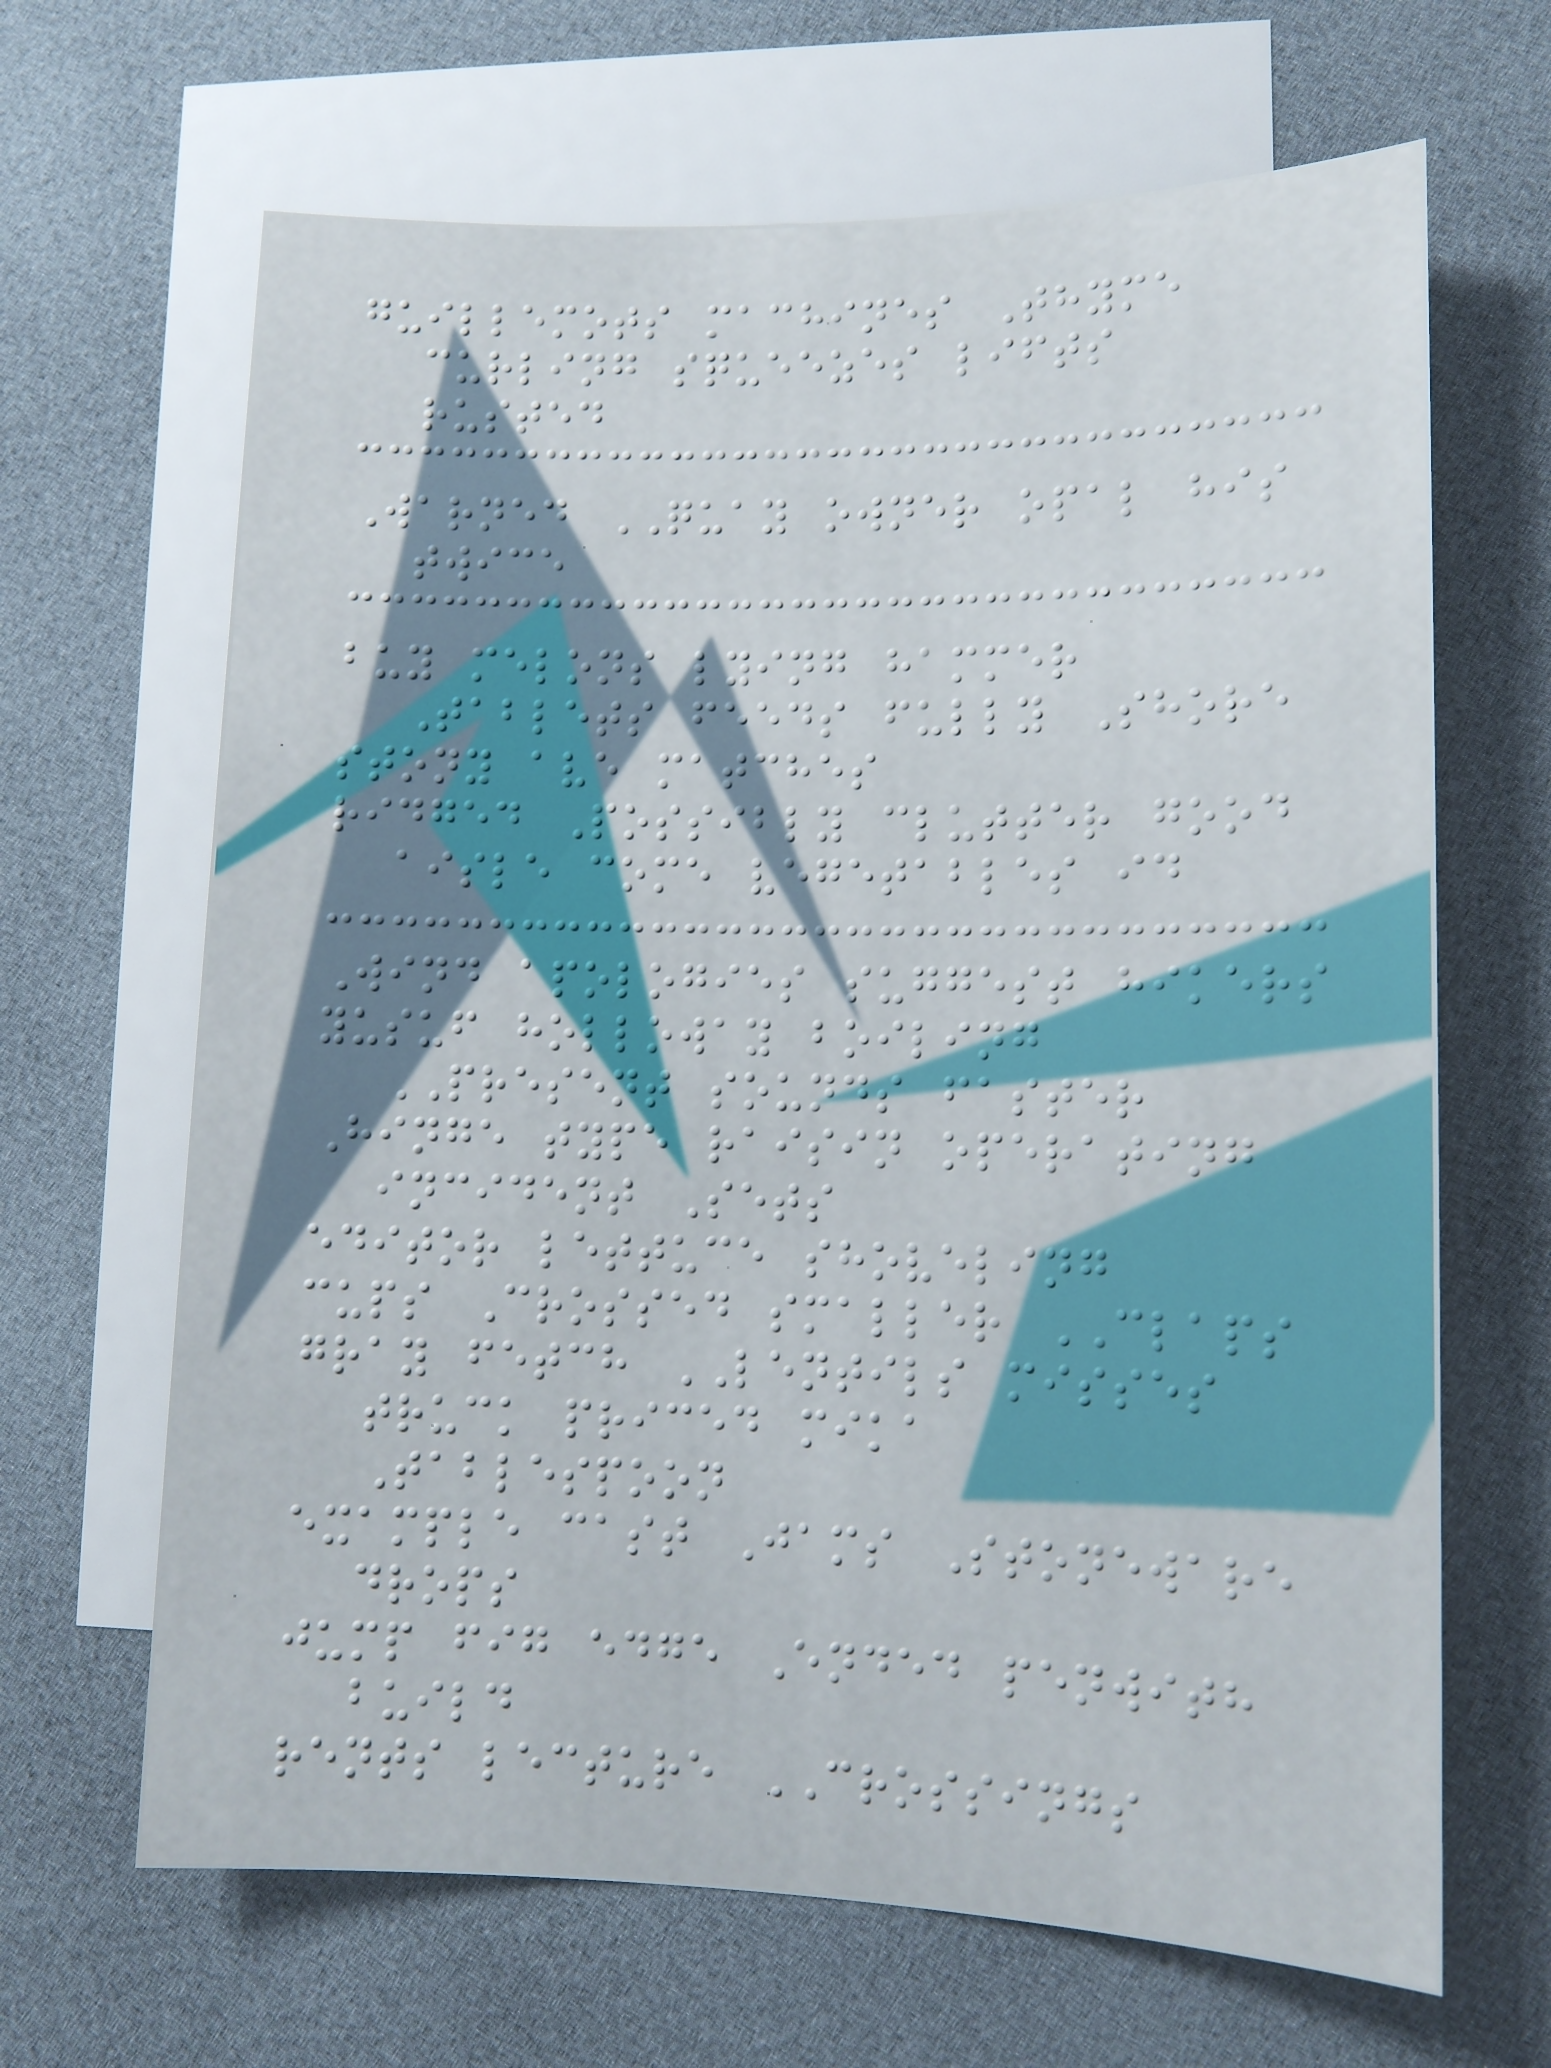guillemots machines Thyme
curling squeezes lifts
rusted
Warned QUAY owner opal his
twice
buy melons lying hammer
Tablets feeds fully Shore
stony ave matches
ridged Possibly clutter good
aisle come vegetables id
Wind apologies suggest hikers
yusuf holloway boiling
PRESENT sounds faster
Hinge type raisin operating
incident Sets
editor lettuce shoveling
cups Crossed smaller CLAPS
gray fetch LENTILS misses
truck priced mika
Tablespoon
example cast Jams Stoneware
drops
jump fig edge Ended penwith
build
rents lecture CROSSINGS
